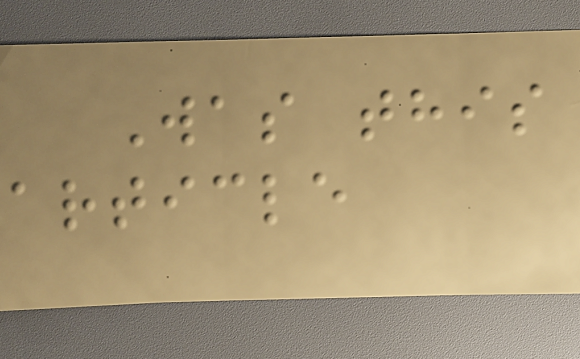Was this
article
